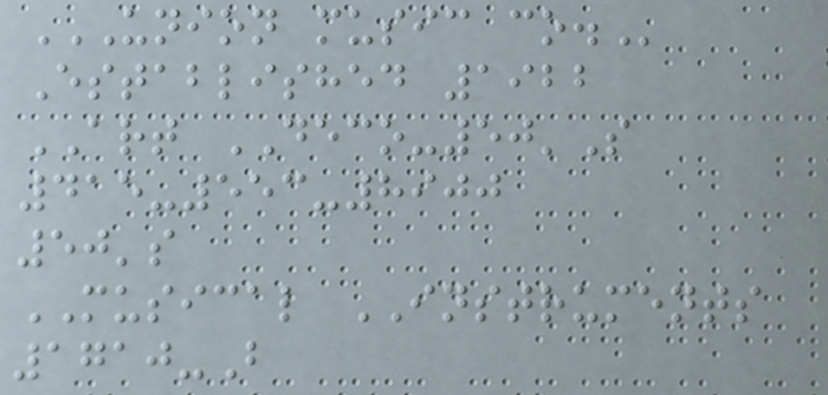UNION MUSIC CO.
Established 1922
ART DECO-50'S
415-553-8900
50's
MUSICAL INSTRUMENTS
1710-B
